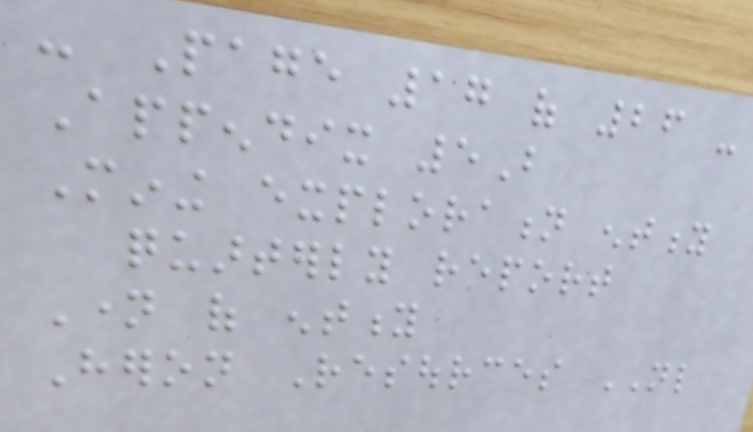- Page 17 of 26 -
Appendix 5B
Mining exploration entity
quarterly report
Name of entity
Heron Resources NL
